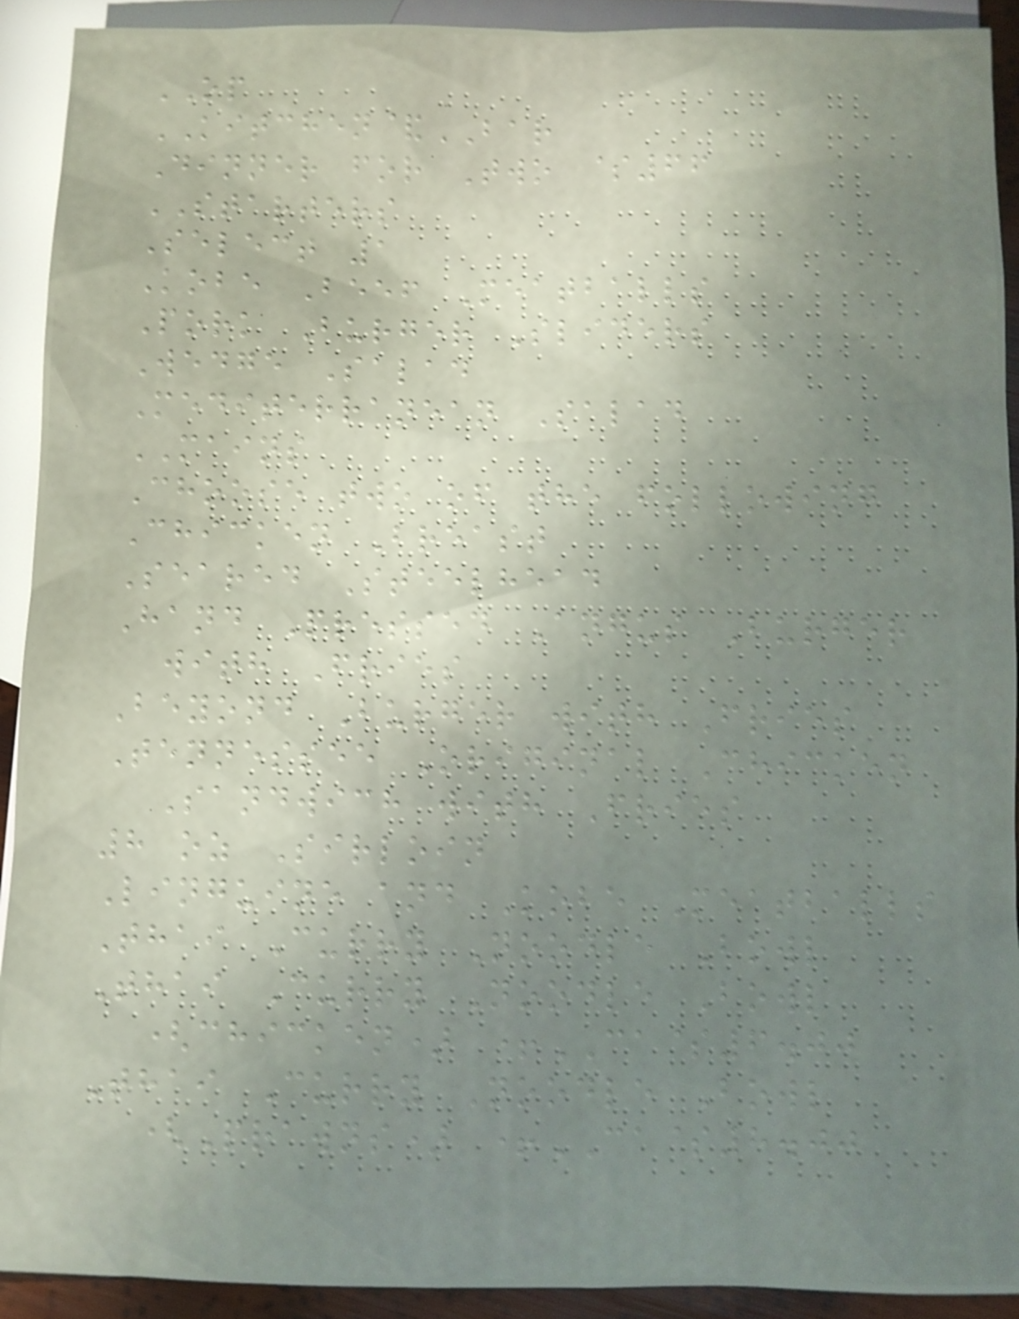OP
KITCHEN&BAR
Dinner for Two $66
STARTERS
Select 1
Kobe Beef Meatballs
Pork Burger Sliders
Wedge Salad
Mediterranean Salad
MAINS
Choose two of the following
Chicken Breast
Seared Steelhead
Hand Pressed Angus Burger
with Fries
Beyond Burger with Fries
Tennessee Original Chicken
Sandwich with Fries
8 oz Sirloin
Linguine and Kobe Meatballs
Thai Curry Noodle Bowl
Thai Curry Noodle Bowl
(chicken) +CA$6.00
Thai Curry Noodle Bowl
(Prawns) +CA$8.00
